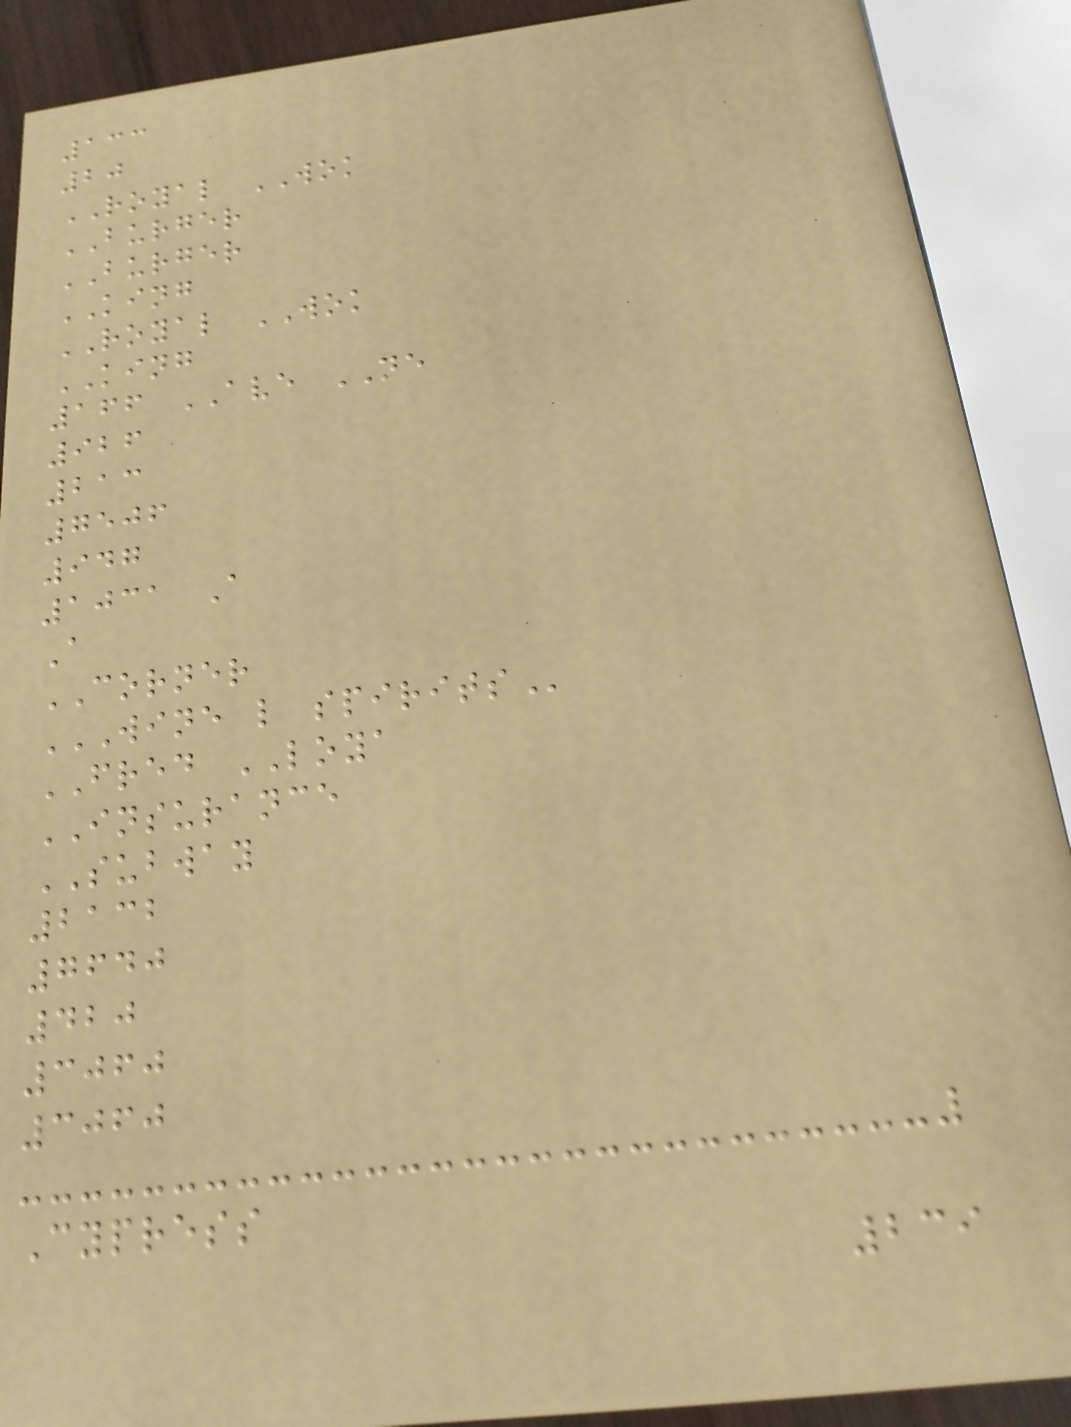133
20
ROYAL WOK
BURGER
BURGER
KING
ROYAL WOK
KING
166 AVE NE
926
213
7506
947
1031 A
A
CORNER
WINE L SPIRITS
FRED LOYA
INSURANCE
SUBWAY
2132
7640
420
3060
3060
Cypress
239
